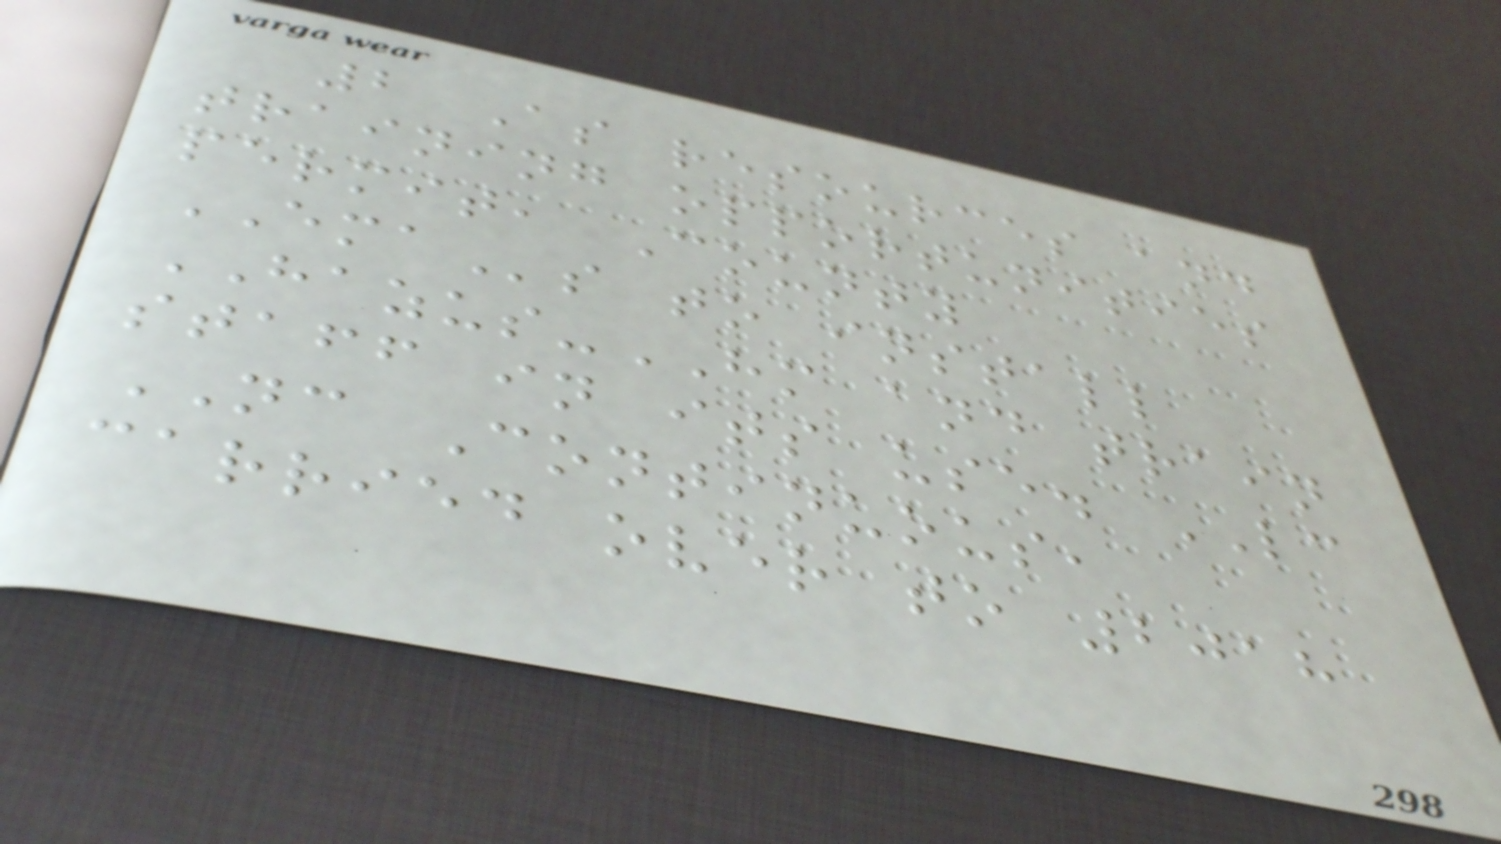2 As resources and
training opportunities
permit, County
EMAs to install
HAZUS-HM and train
staff in its use. LC
NC Continuous,
carried over to 2018
